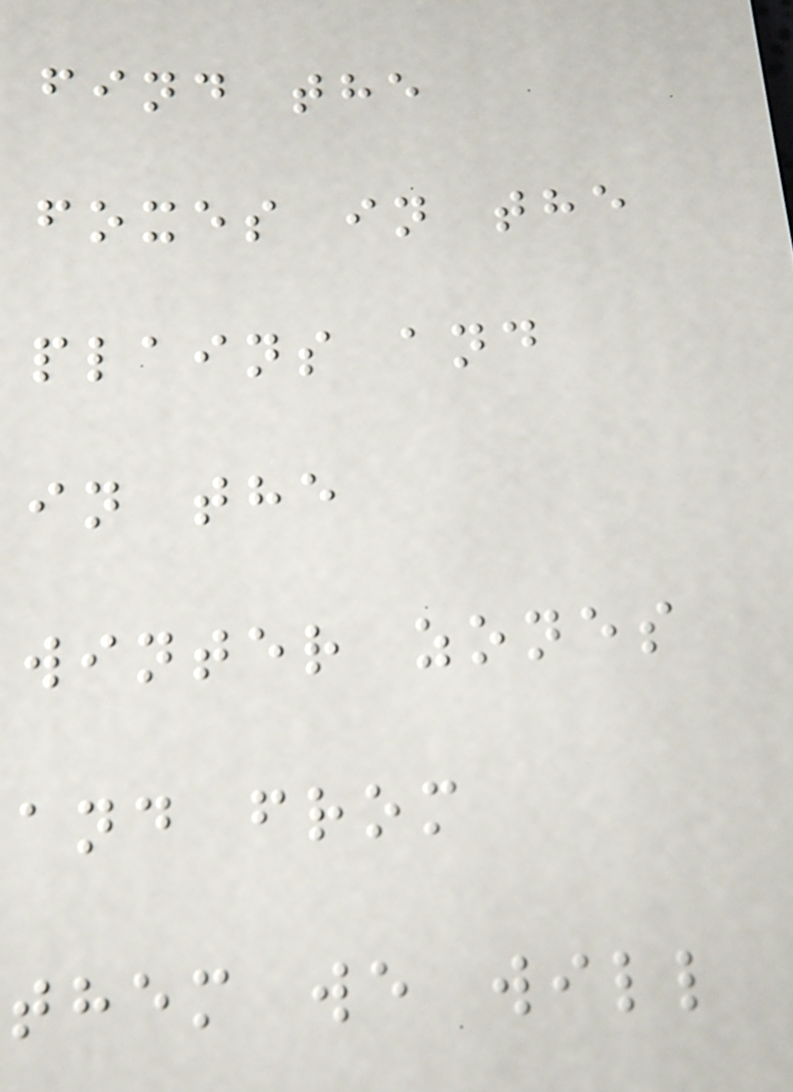find the
foxes in the
plains and
in the
winter zones
and from
them we will
